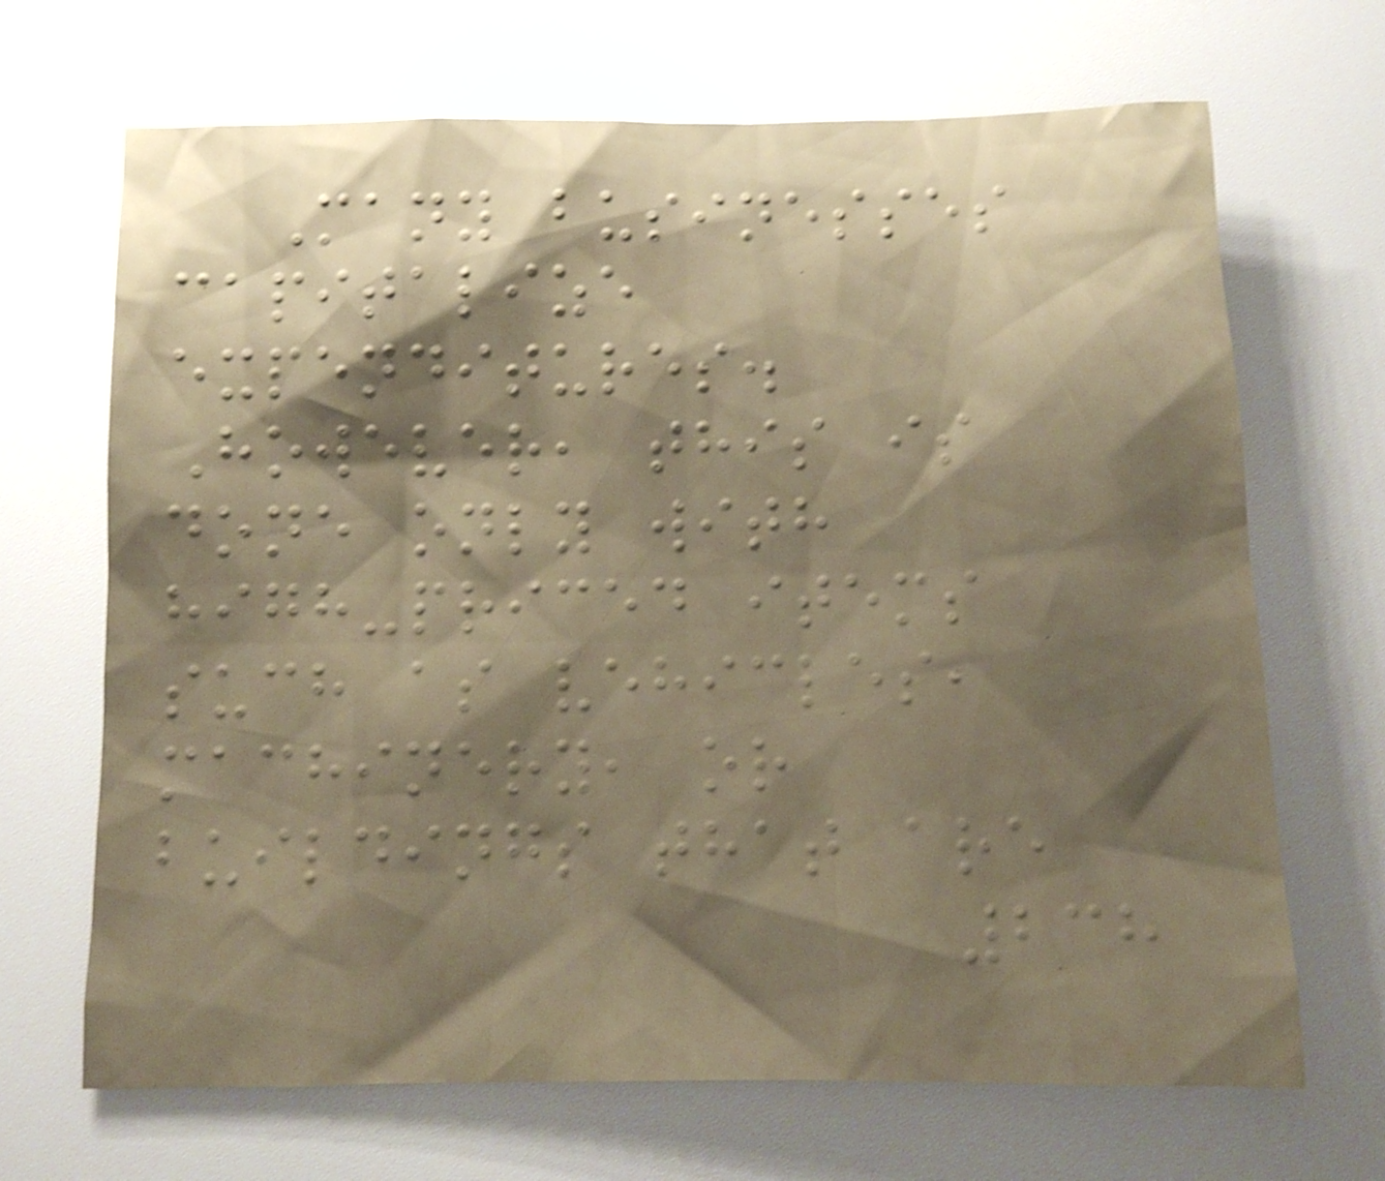Many businesses
capitalize
expenditures.
However, this is
done only with
high-priced items
such as vehicles,
machinery, or
buildings that are
238
